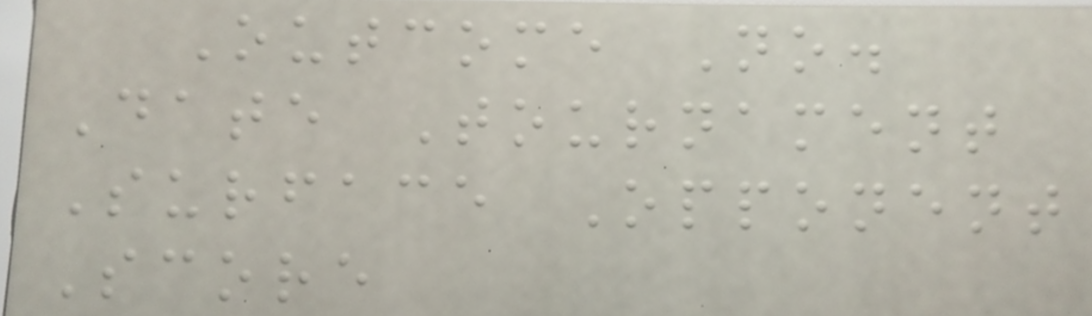Outcome No.
Date Tournament
Surface Opponent
Score
